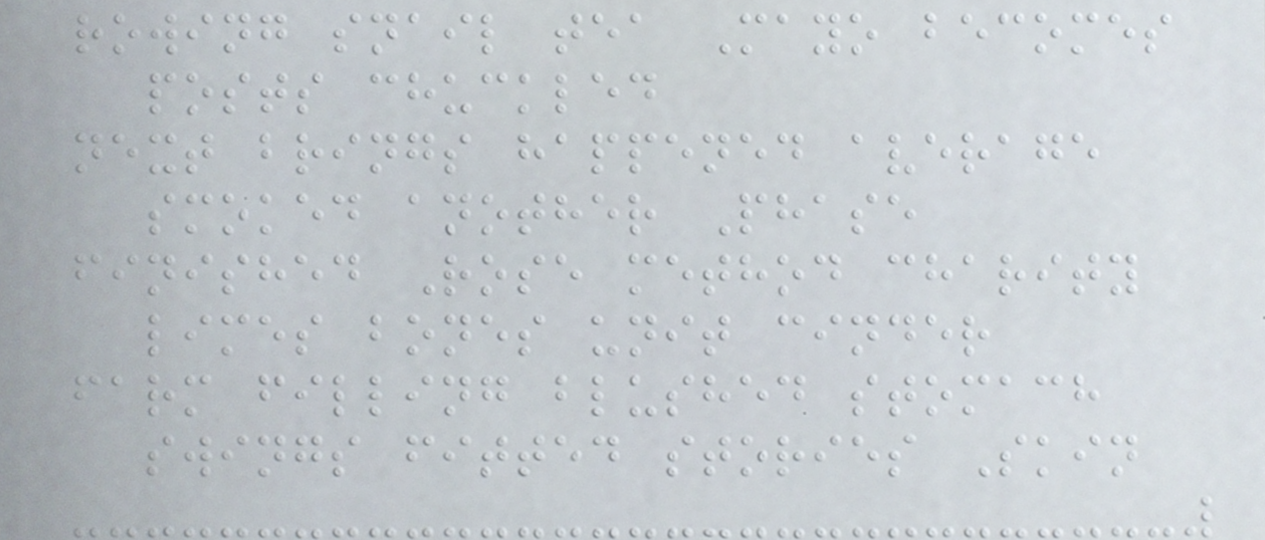rowing snail tea Mayo becomes
posts chuckled
next brings happened average
smoked another Phase
finished Rose method charity
limes bones unit cinder
farm filling blushed stomach
swings fitted stories Skin
